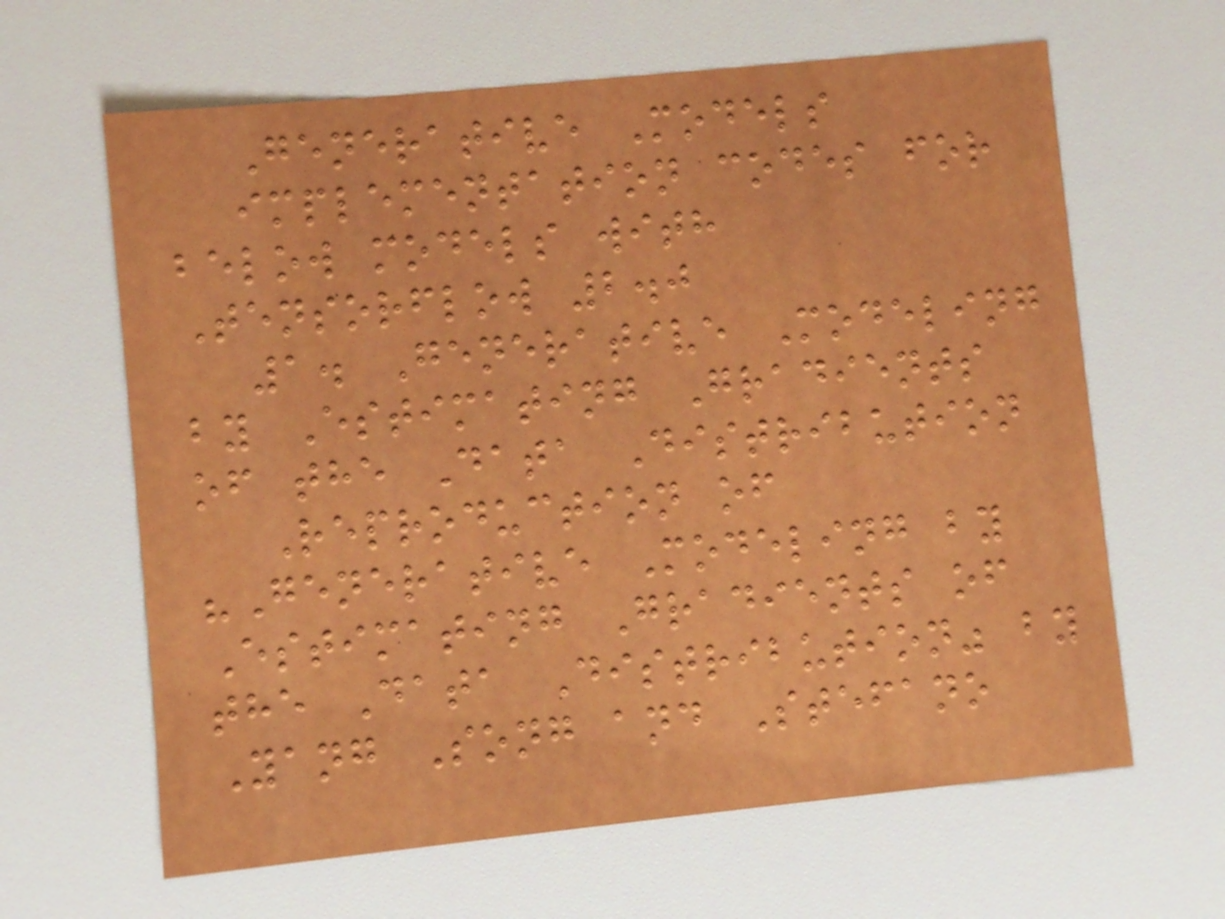Generative Models
implementation codes for
below models with
Tensorflow 2.0
1. Generative Modeling
by Estimating Gradients
of the Data Distribution
Reproduction of
"Generative Modeling by
Estimating Gradients of
the Data Distribution" by
Yang Song and Stefano
